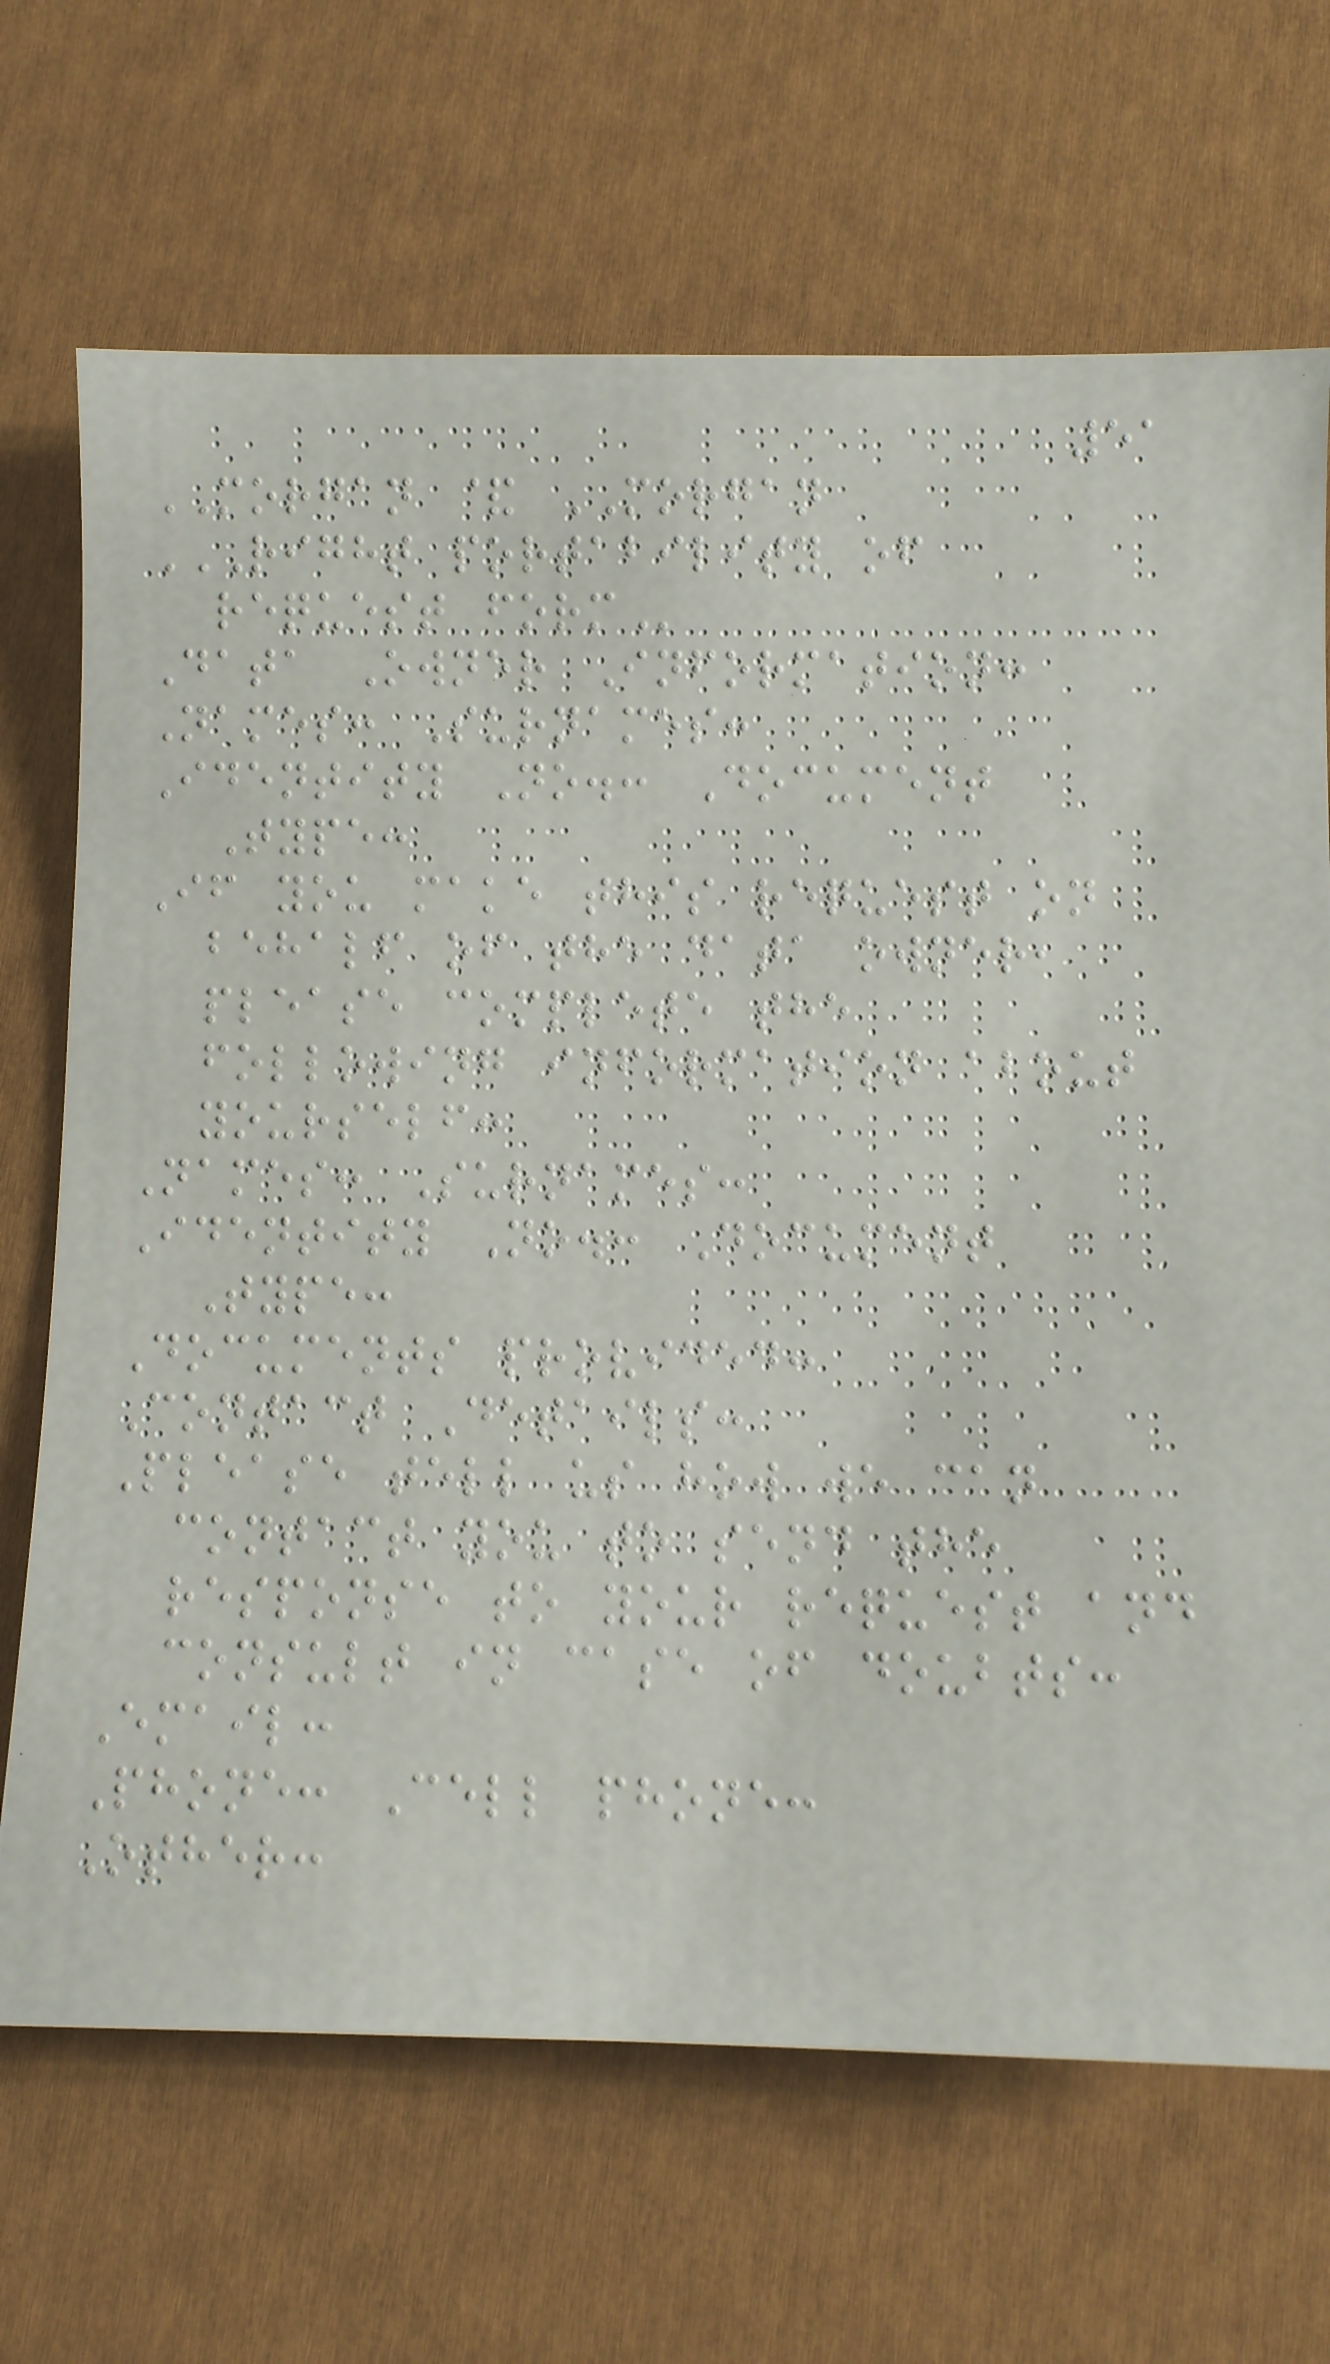51
MORGAN & MORGAN
RIGHT PORTABILITY OF
REQUEST FORM
Data Owner Information:
Names: Surnames:
Identity No.: Document
Type:
If you make this request on
behalf of the data owner,
please complete the
following information about
yourself:
Names: Surnames:
Identity No.: Document
Type:
Documents provided:
Contact Details:
Please tell us how we can
contact you to send the
response to your request and
consult in case of doubts:
Email:
Phone: Cell phone:
Other:
